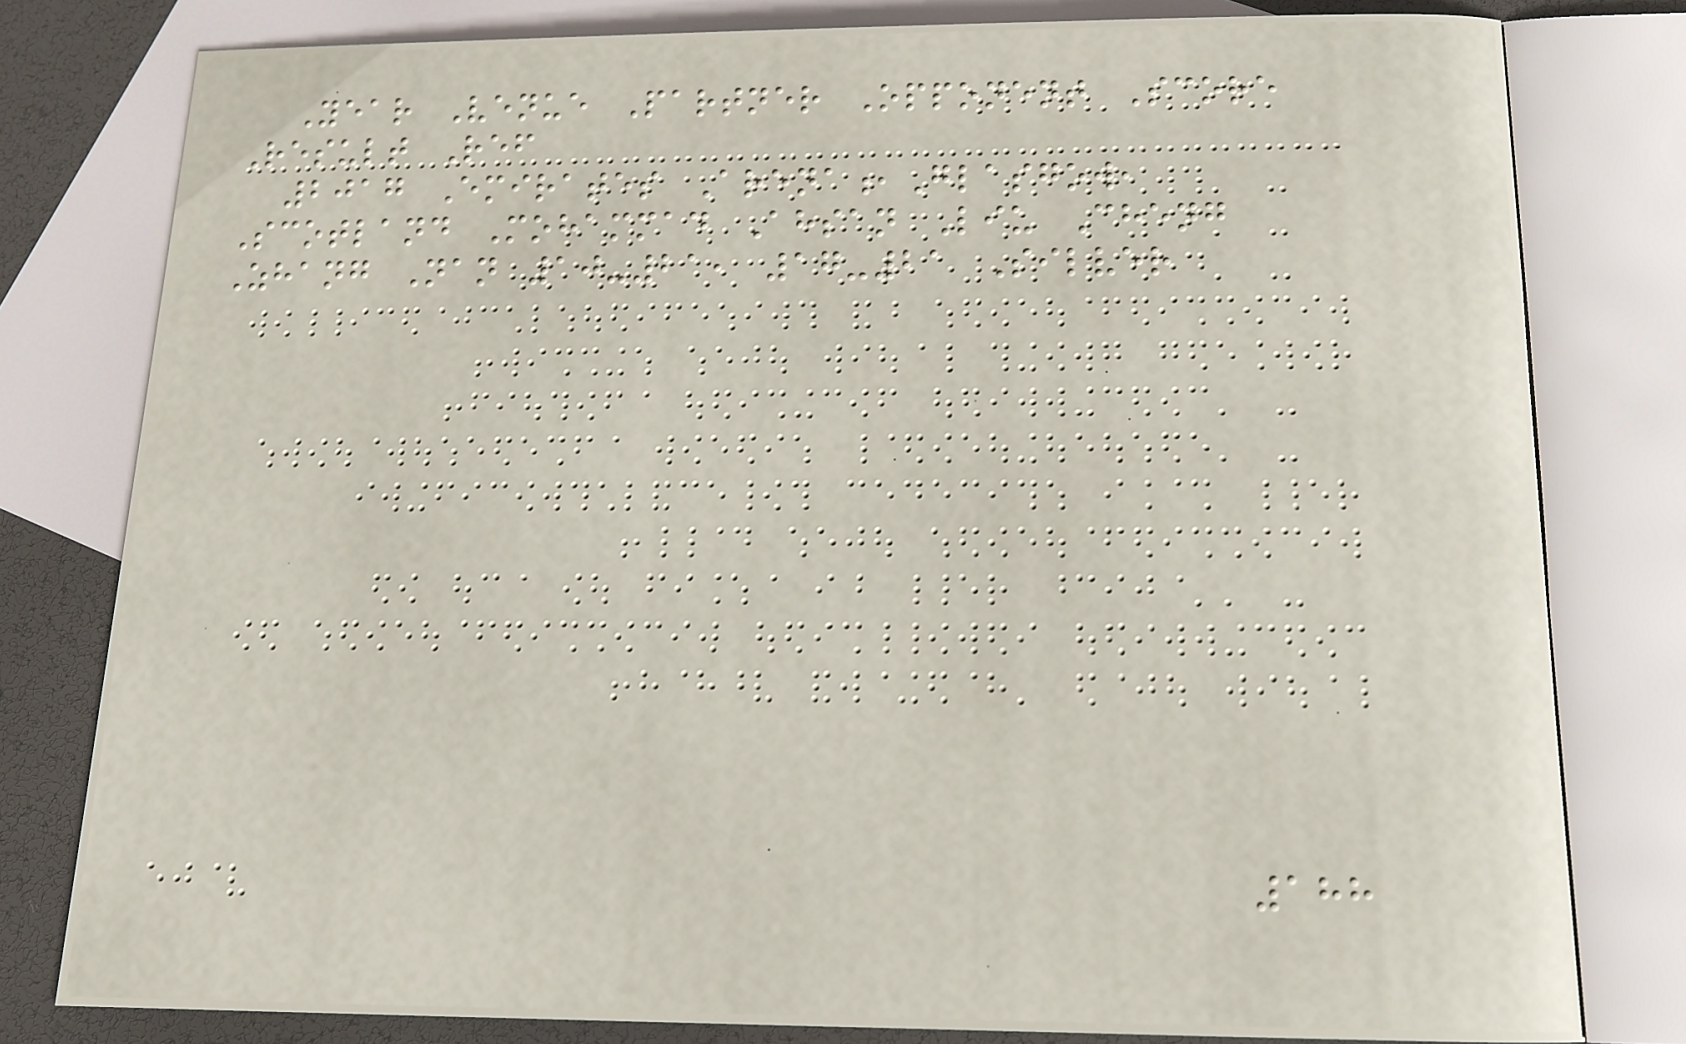Year Venue Partner Opponent Score
Result Ref
2017 Emirates Arena,Glasgow,
Scotland Mohammad Ahsan Liu Cheng
Zhang Nan 10-21, 17-21 Silver
188
